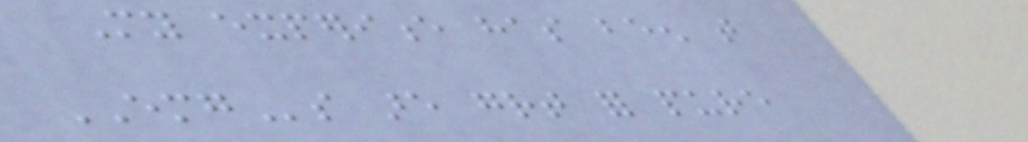My experience has been that
EMGs are great for pure
